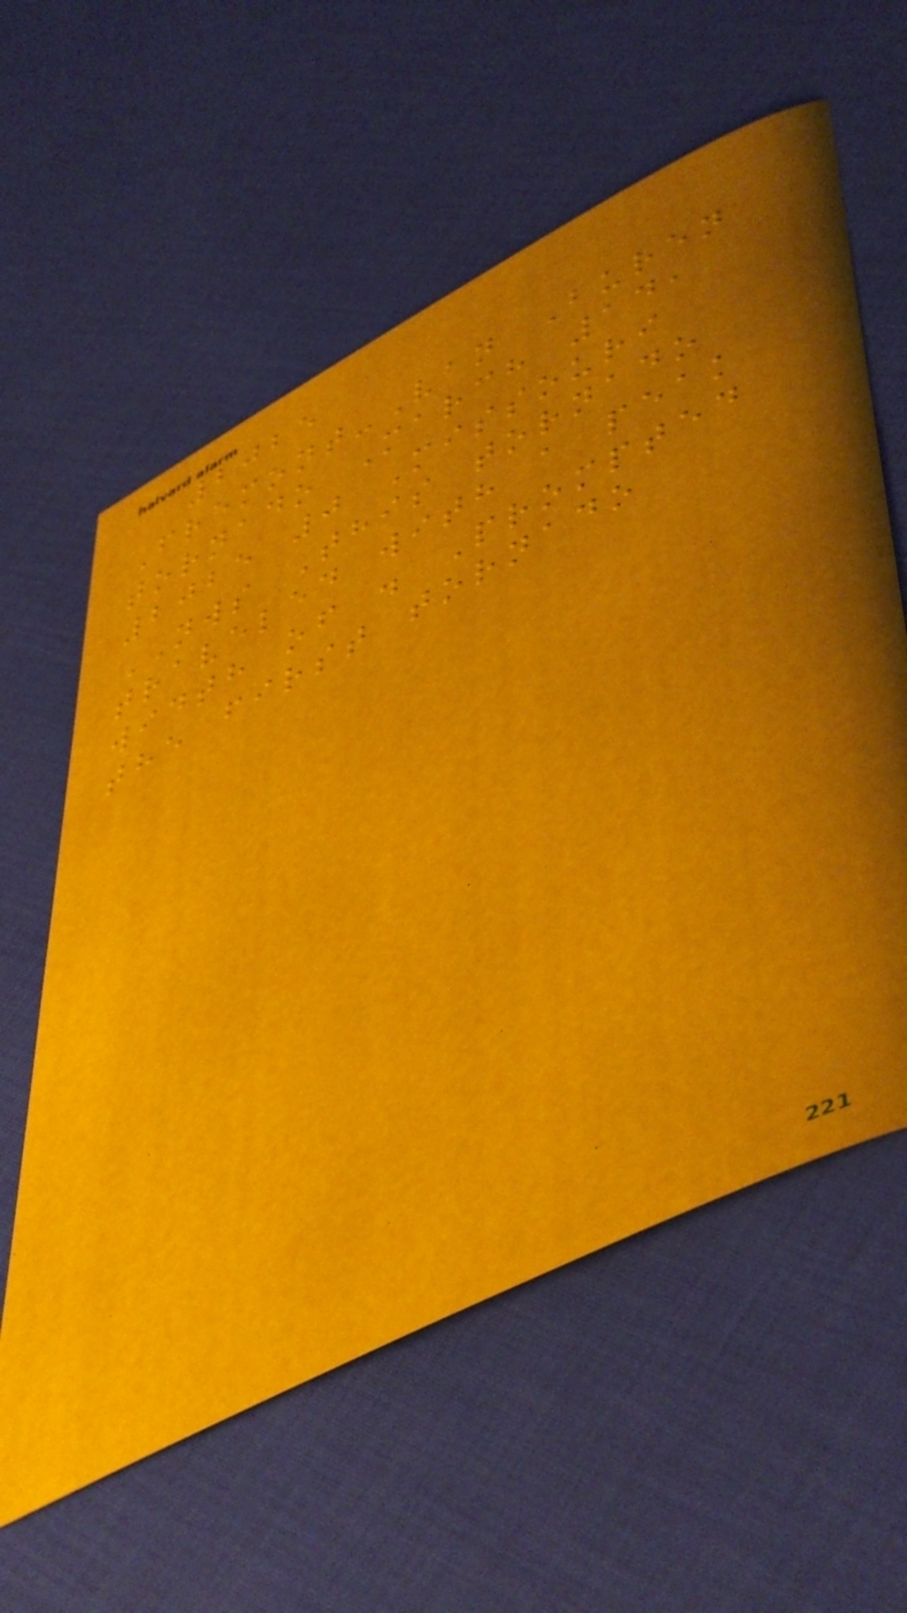2025
Fremont-Van Buren
tornado March 14,
2025 0 Missouri
NWS This tornado
traveled with a peak
width of . Prompted
the first tornado
